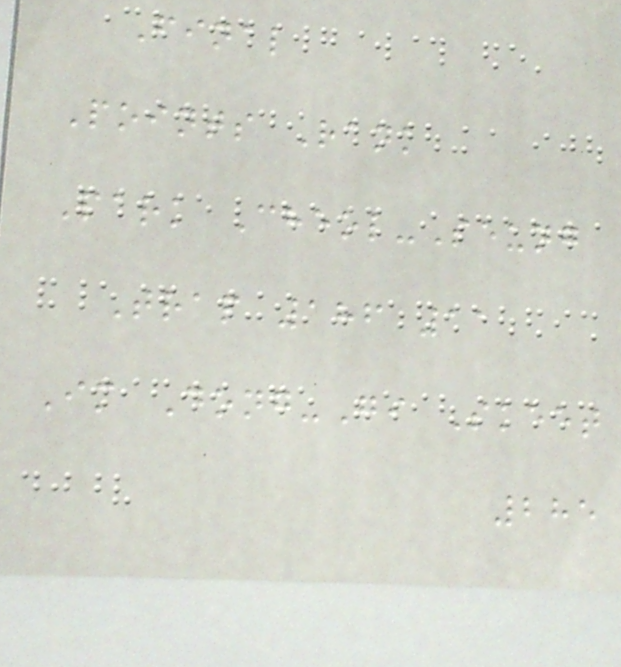Final
Points Rank
Park Cheol-Seung
Trap 186 11
Im Dong-Gi Skeet
285
